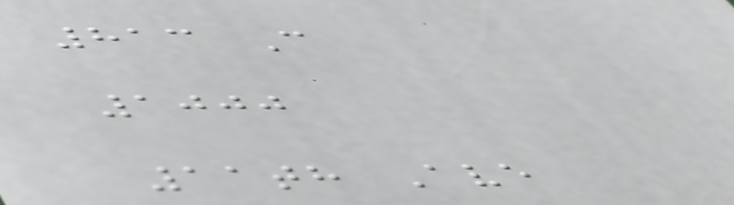813 C
1000
11th Ave
